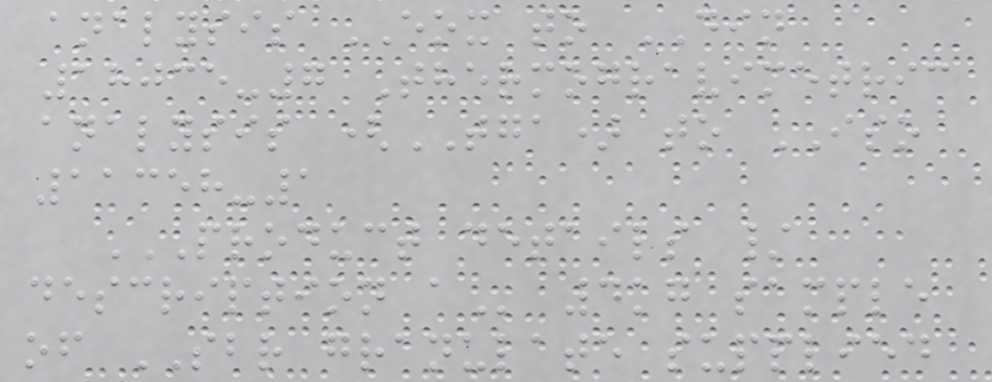analysis EOX to DIN
18035-7 Thermogravimetric
analysis (TGA) to ISO
11358-1
PRODUCT DETAILS /
DESCRIPTION A 4kg sample
of SBR granulate supplied
